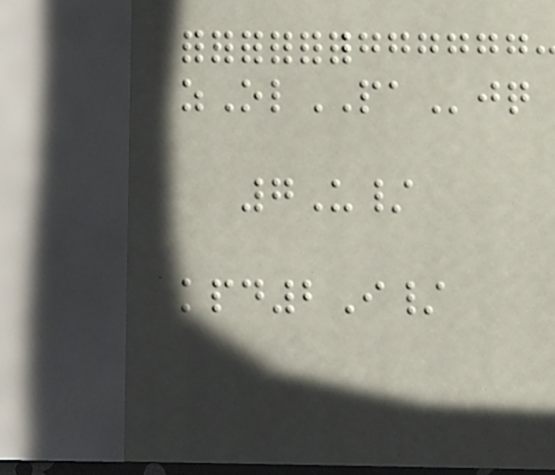zOlPAjq
7U/
kpd2I/
